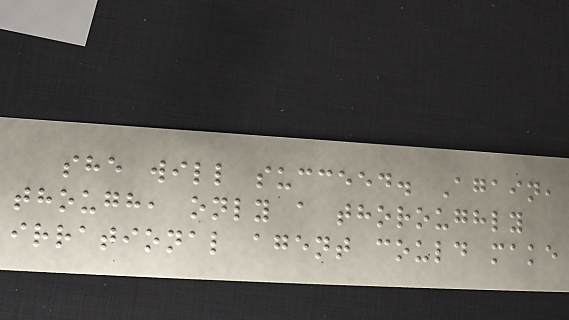she will succeed. Again,
though, only a thoroughly
irrational agent could make
